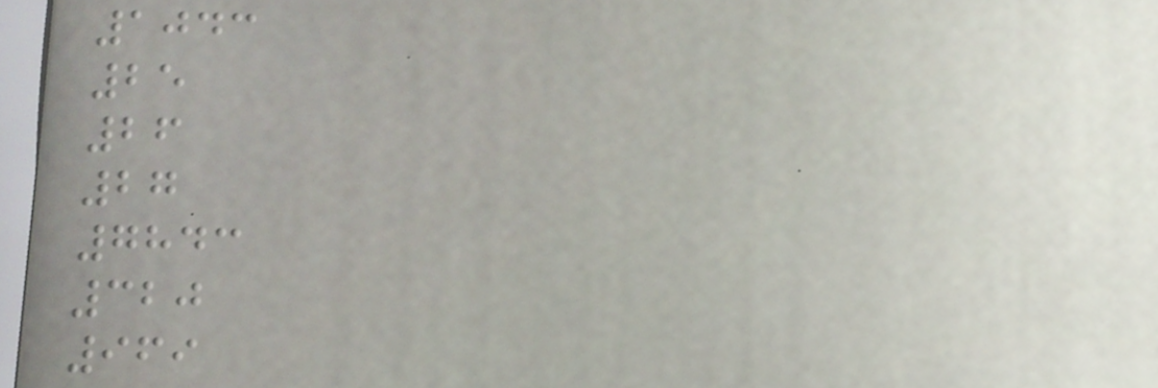1043
25
26
27
7843
320
969
